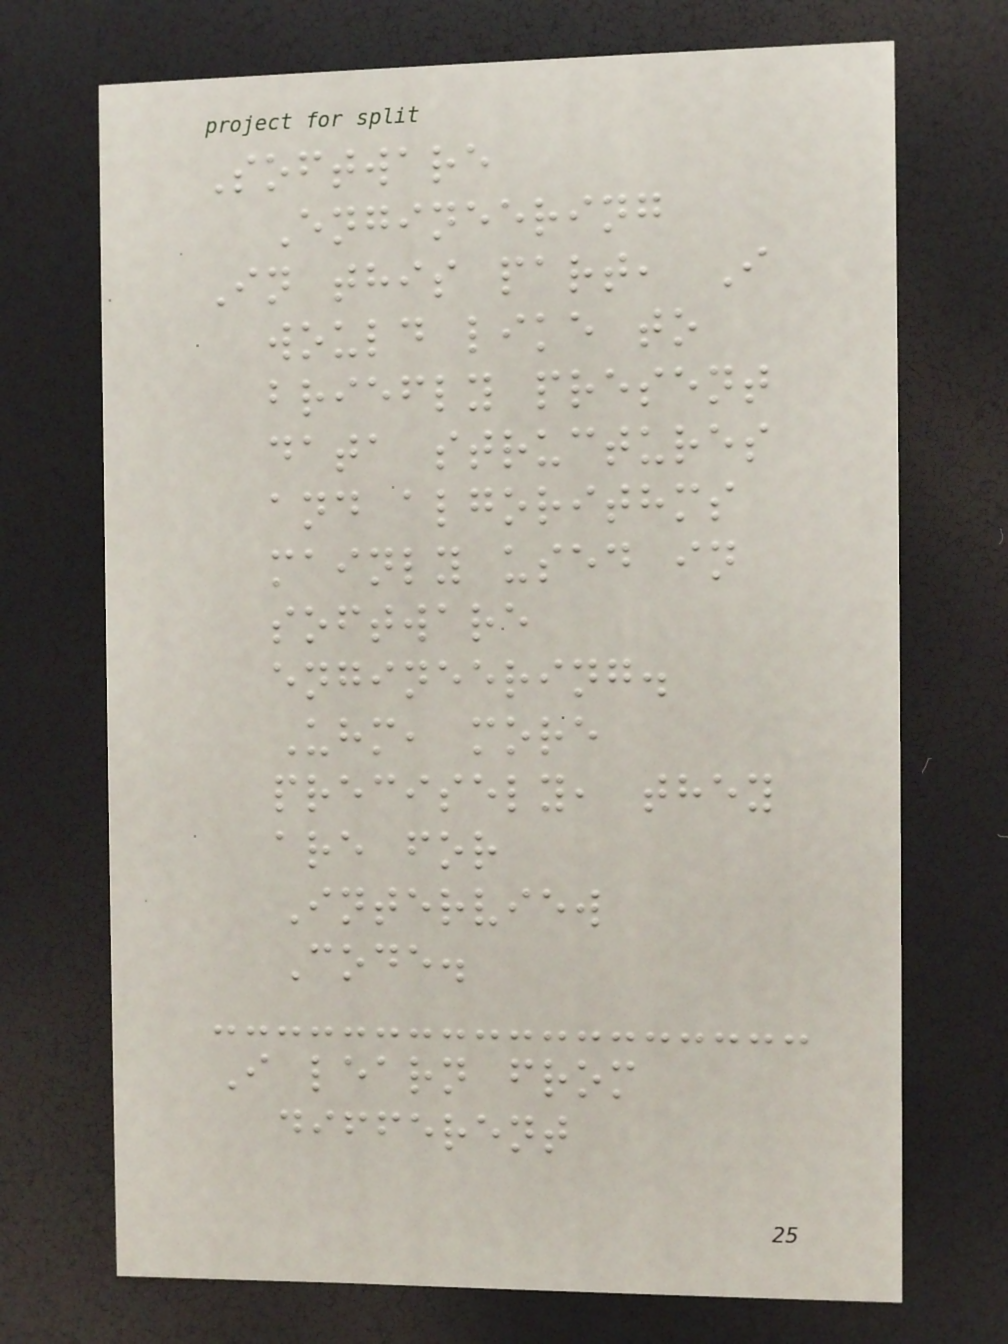Software
Engineering
In this part, I
would like to
briefly present
data structures
and algorithms
mainly used in
software
engineering.
Uhm, more
precisely, they
are for
Interview
Code.
I learn from
different
